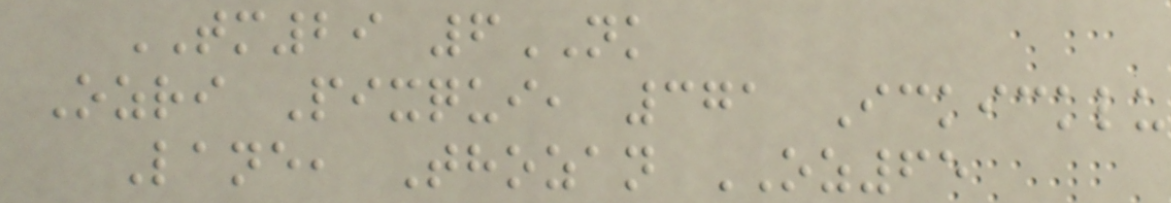TM29 6NK
Ozri Pixqui, 371 Ickicklu
Lane, Thozan OZ65
